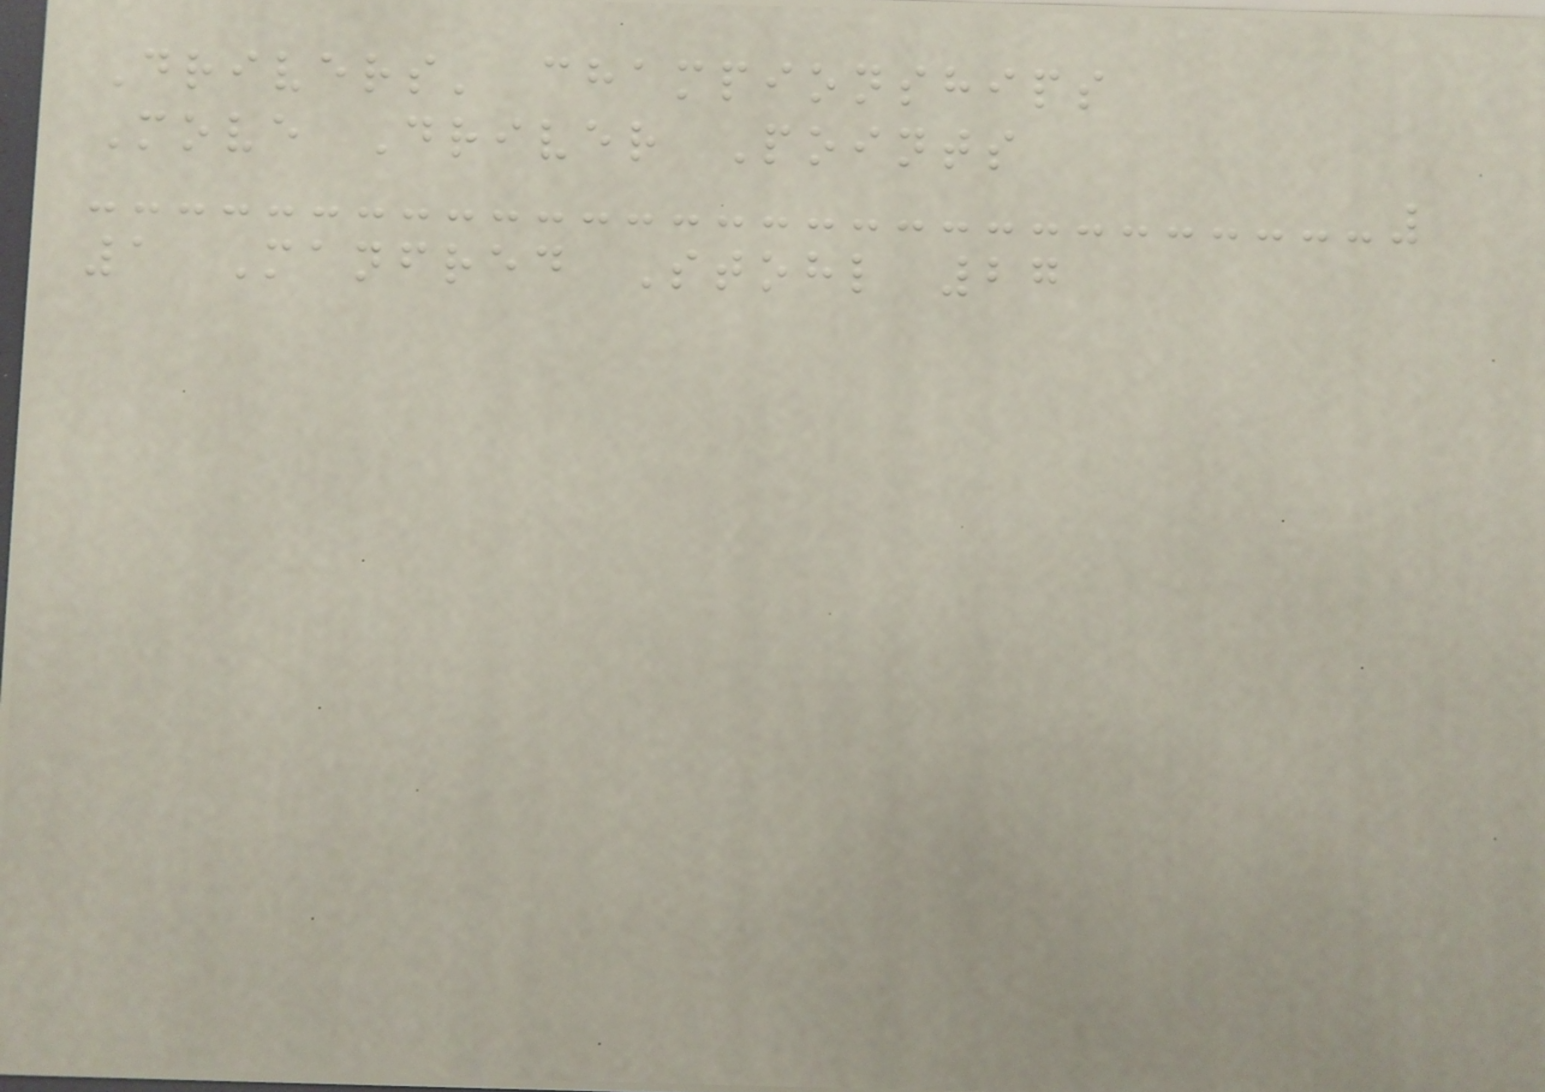Drivers' championships
Move Driver Points
1 Manfred Stohl 27
